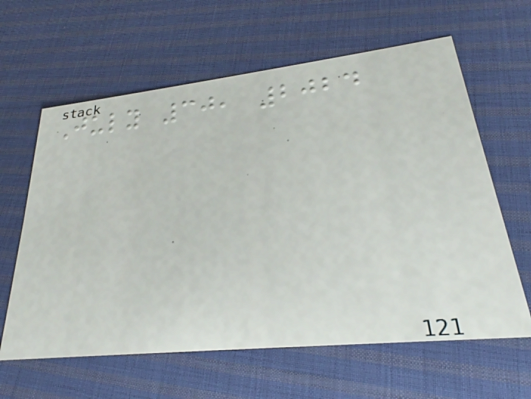July 30, 2024
